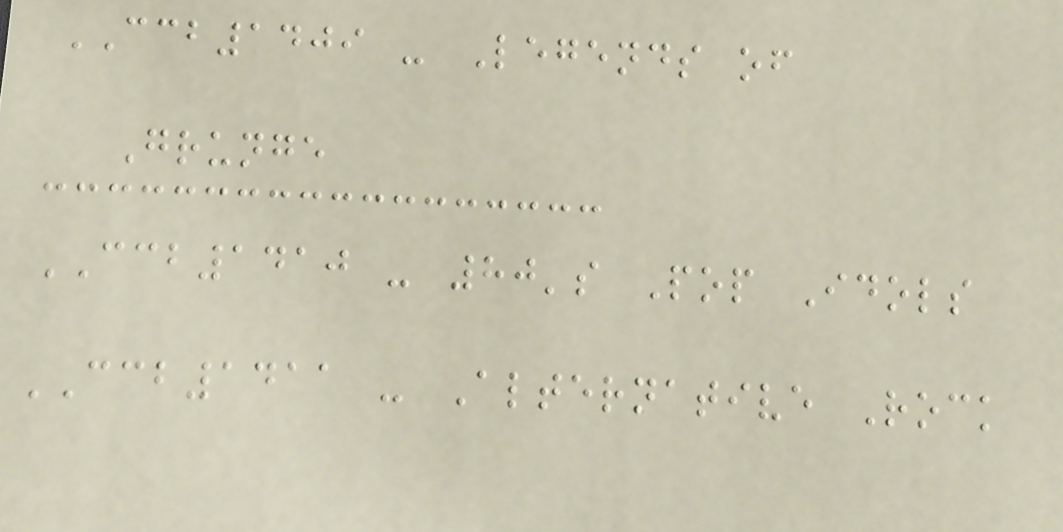CCB1409 - Legends of
Grunge
CCB1410 - 80's Pop Idols
CCB1411 - Alternative Rock
